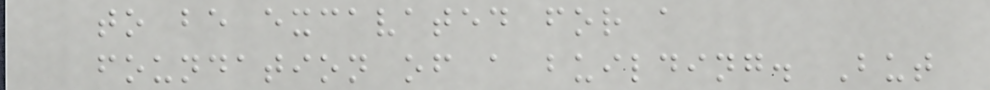to be excavated for a
foundation of a building. But
